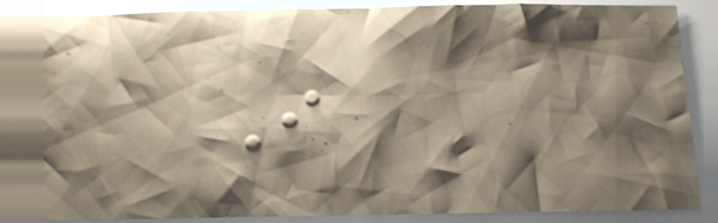I
